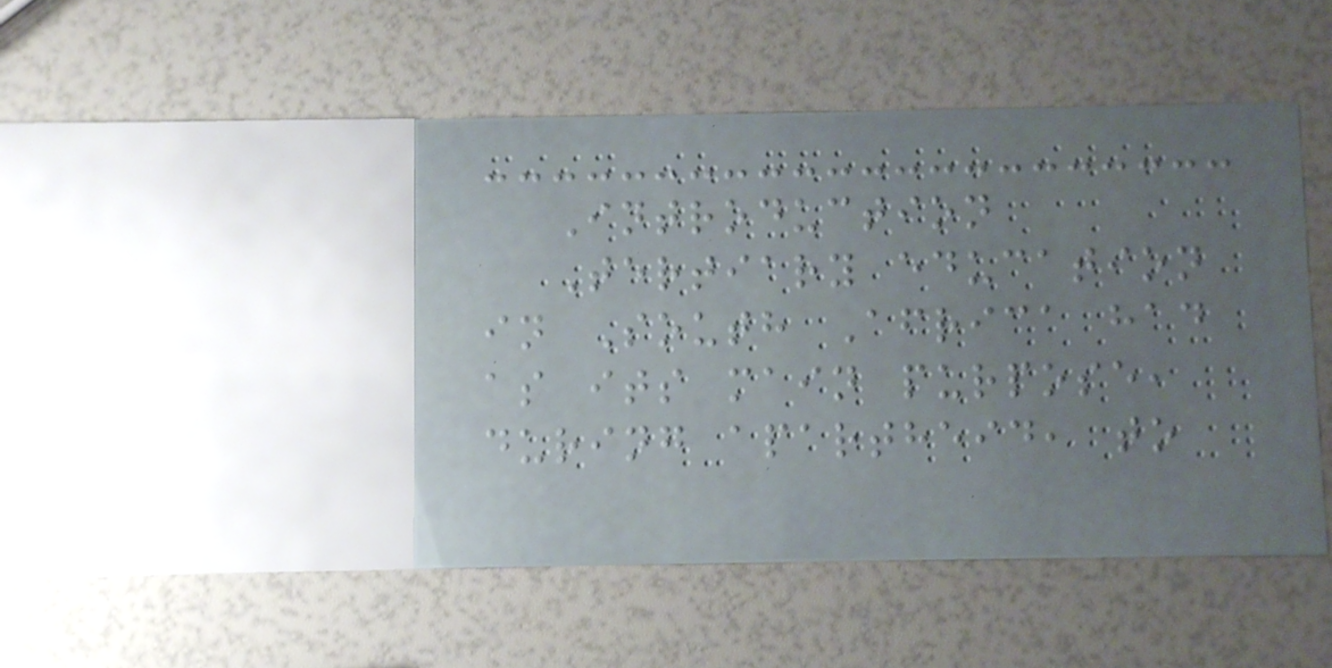Introduction
Tertiary education
in South Africa had
as its main purpose,
during apartheid, to
